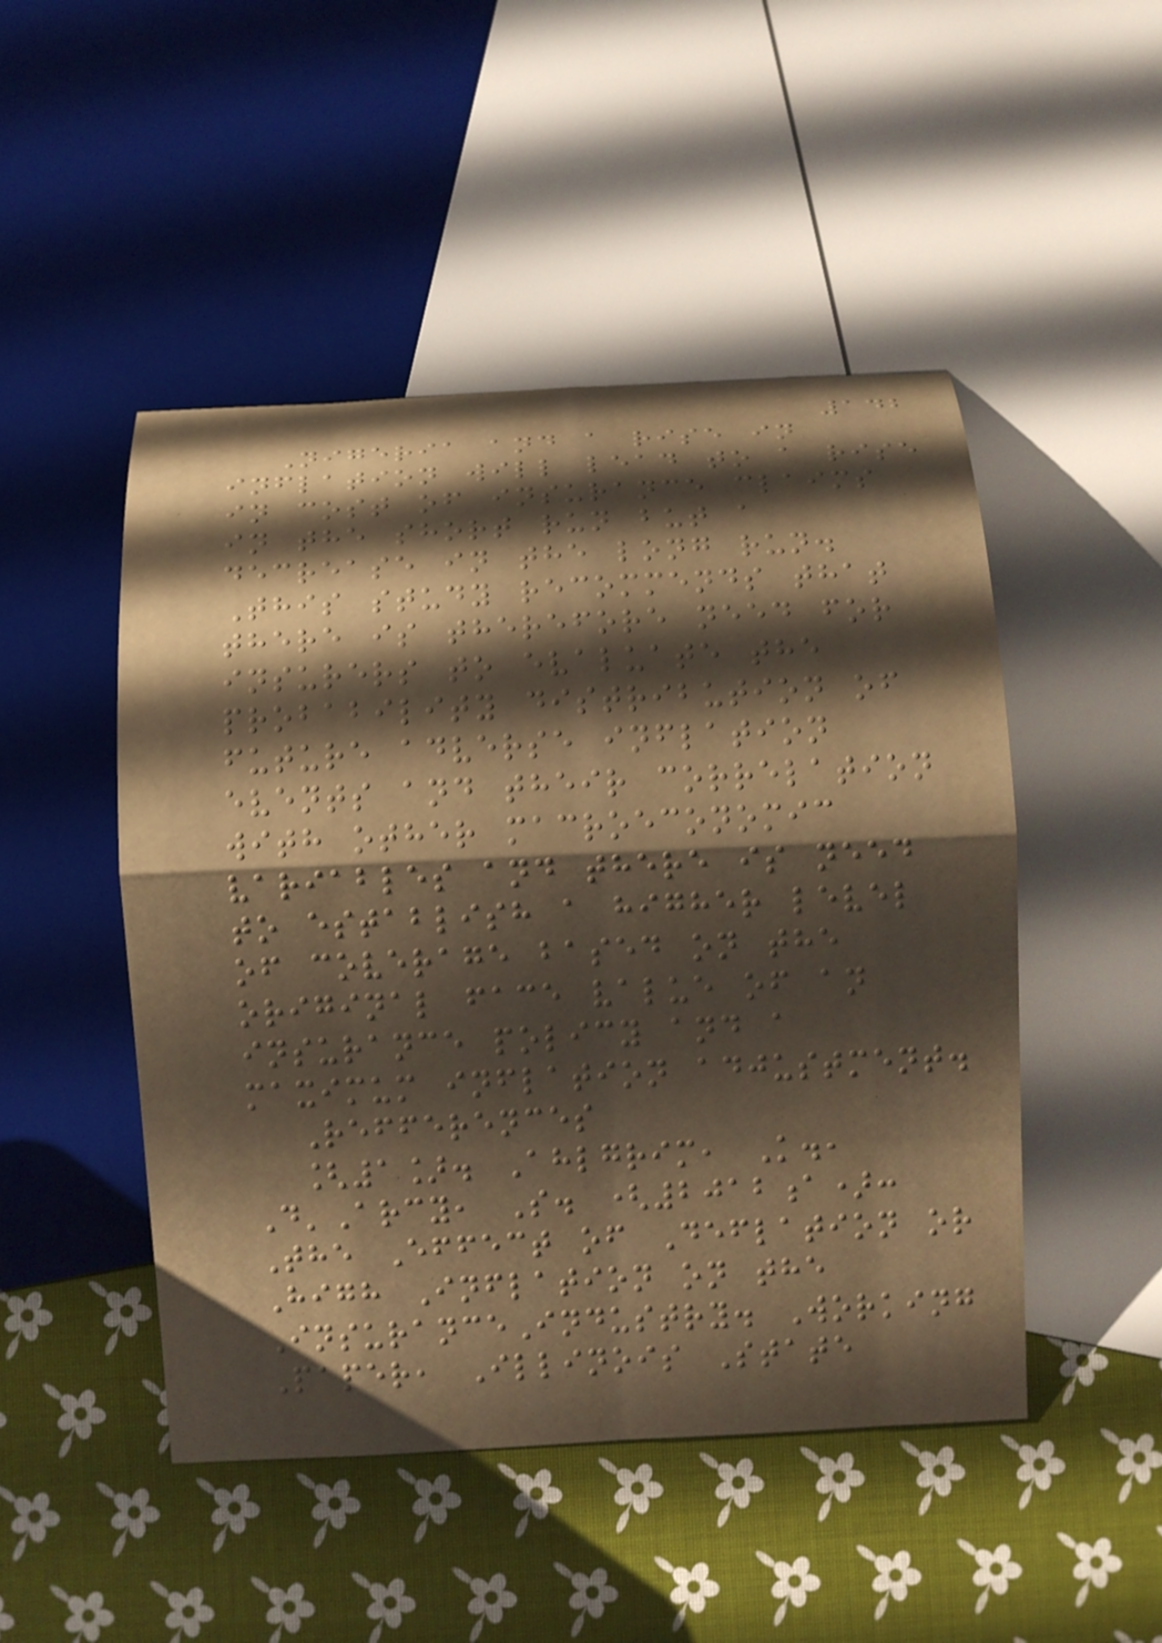142
Nigeria and a rise in
inflation will lead to a rise
in cost of insurance claims
in the short run but a
decrease in the long run.
This study recommends that
there is therefore need for
insurers to evaluate the
probability distribution of
future adverse inflation
events and their correlation
with other macroeconomic
variables and there is need
to establish a higher level
of coverage based on the
original face value of an
insurance policy and a
maximum inflation adjustment.
Refferences
[1]. Ahlgrim, K.,
D'Arcy, S. (2012a):
The Effect of Deflation or
High Inflation on the
InsuranceIndustry. Working
Paper, Illinois State
